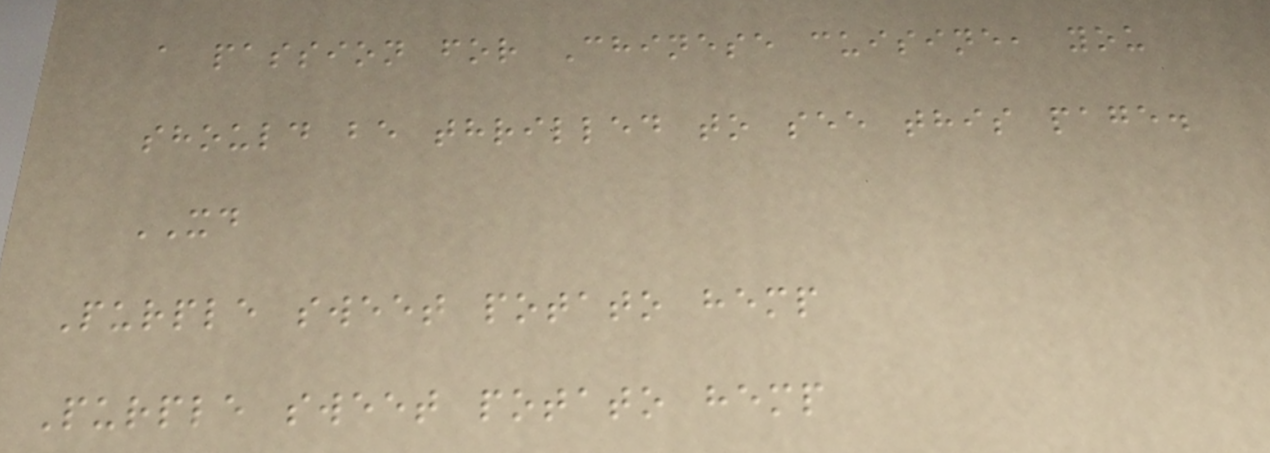a passion for Chinese cuisine, you
should be thrilled to see this page.
XD
Purple sweet potato hemp
Purple sweet potato hemp
